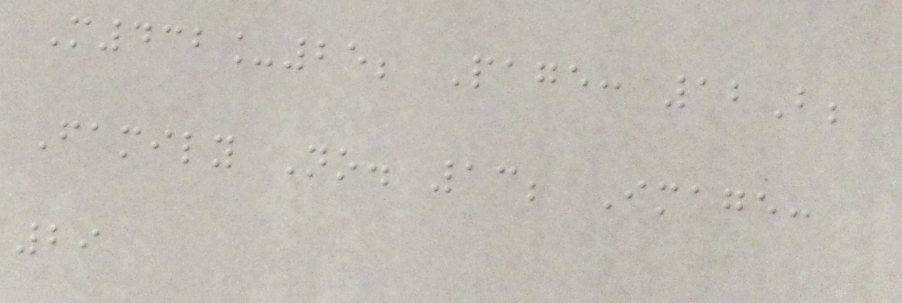M432_25; Page: 12B;
Family No. 13; Image:
29
